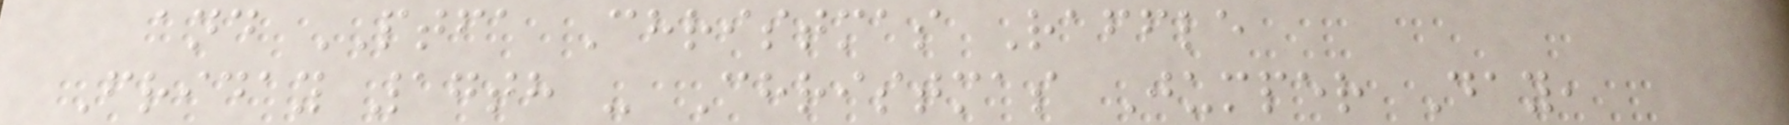and PTFA Christmas Raffle
Friday 17th - Christmas Jumper Day,
